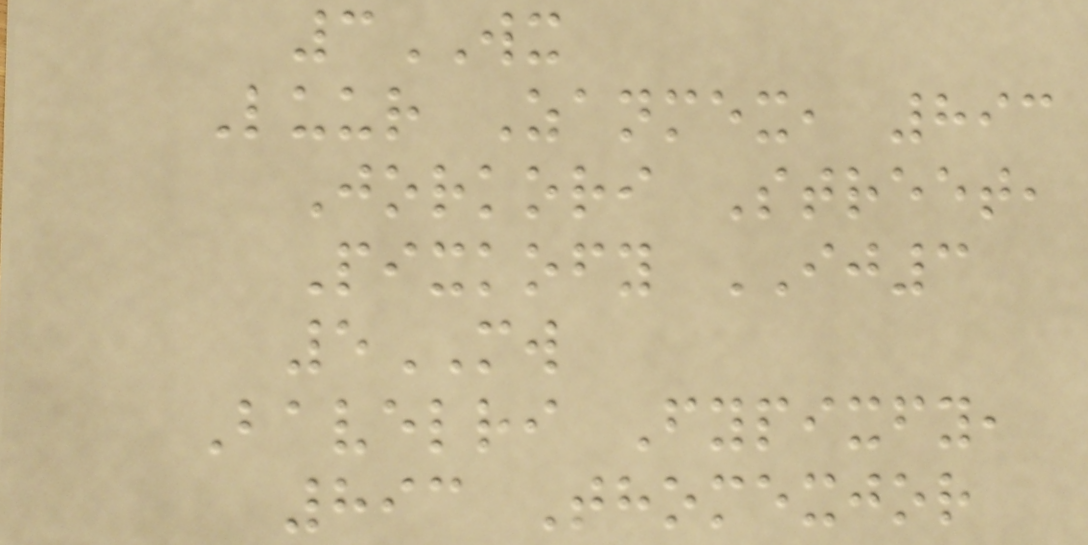3WX
Luur Zanmex, 893
Jorkori Street,
Pixkofy IJ3
5MW
Bavelri Fypixfy,
893 Thomexjor
